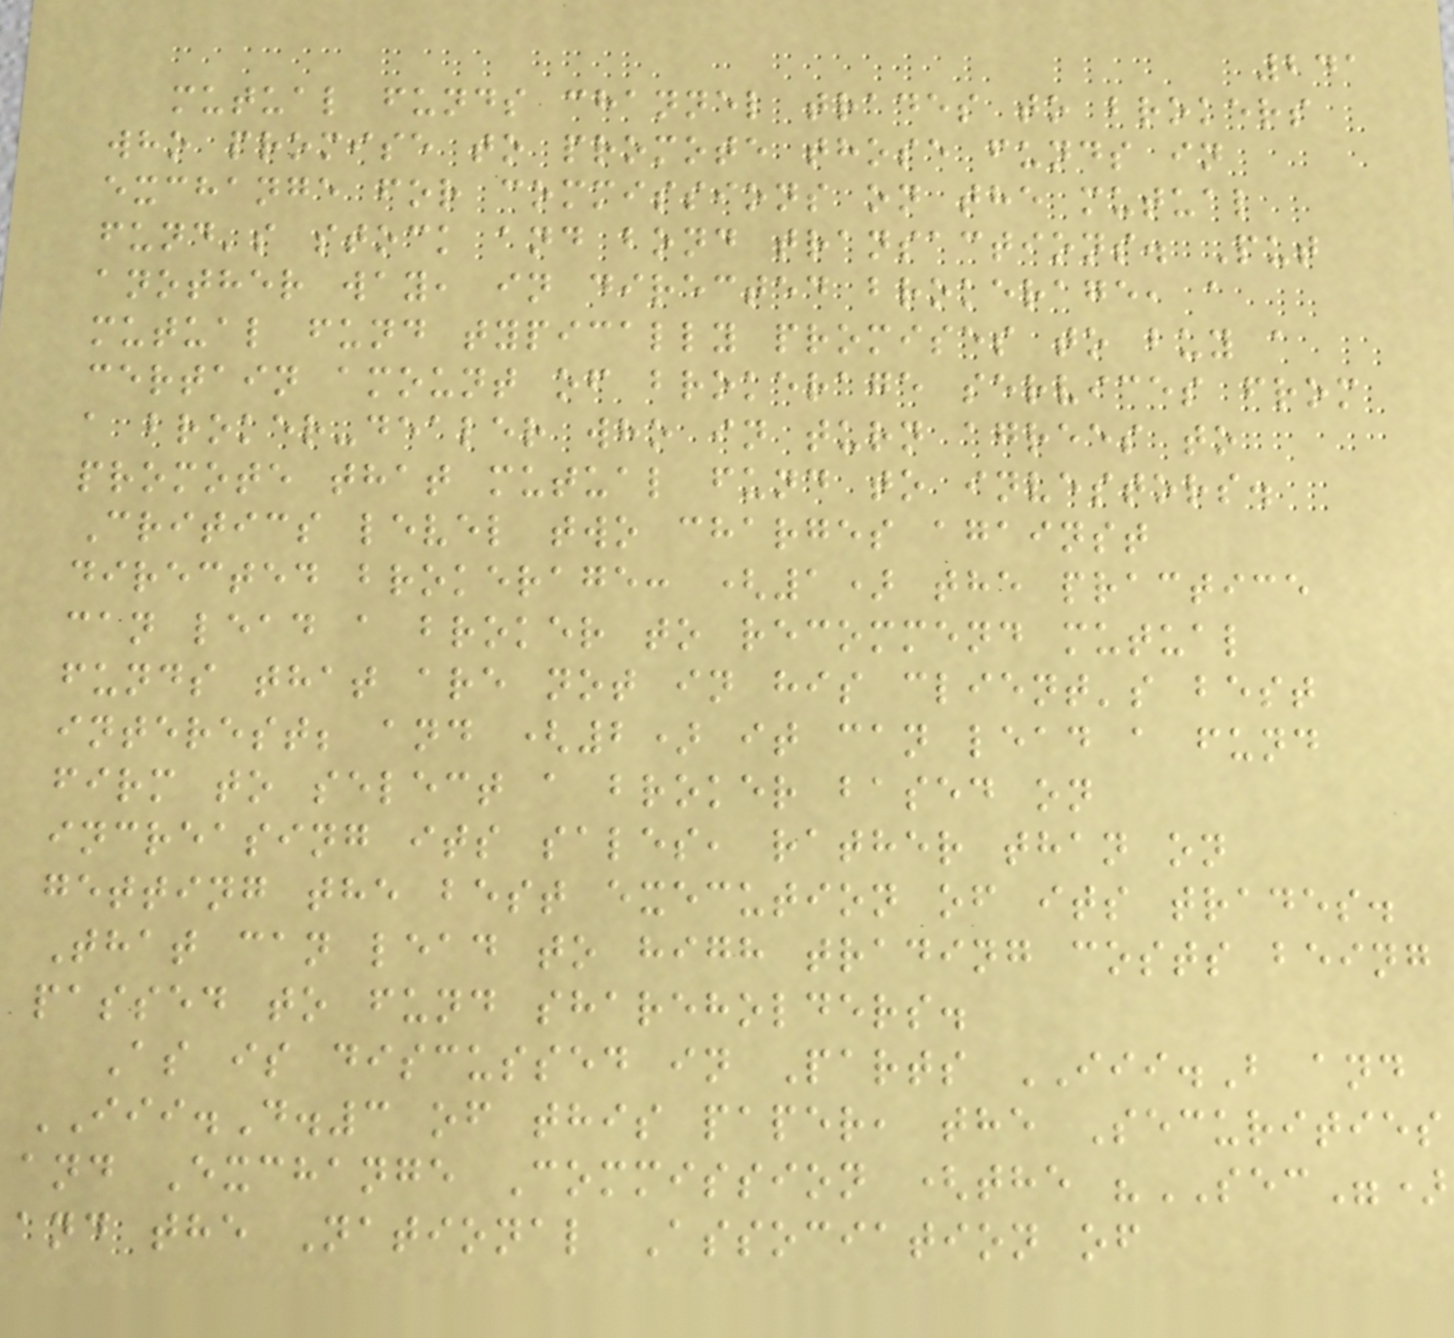241
mutual funds channel trades to brokers
who promise to promote those funds in
exchange for commissions on the mutual
fund's stock and bond transactions. Put
another way, in directed brokerage, a
mutual fund typically promises to buy a
certain amount of brokerage services from
a broker-dealer who in turn agrees to
promote that mutual fund to investors.
Critics level two charges against
directed brokerage: (1) the practice
can lead a broker to recommend mutual
funds that are not in his client's best
interest; and (2) it can lead a fund
firm to select a broker based on
increasing its sales, rather than on
getting the best execution of its trades.
That can lead to high trading costs being
passed to fund shareholders.
As is discussed in Parts III.B and
III.D.3 of this paper, the Securities
and Exchange Commission (the "SEC")
and the National Association of
